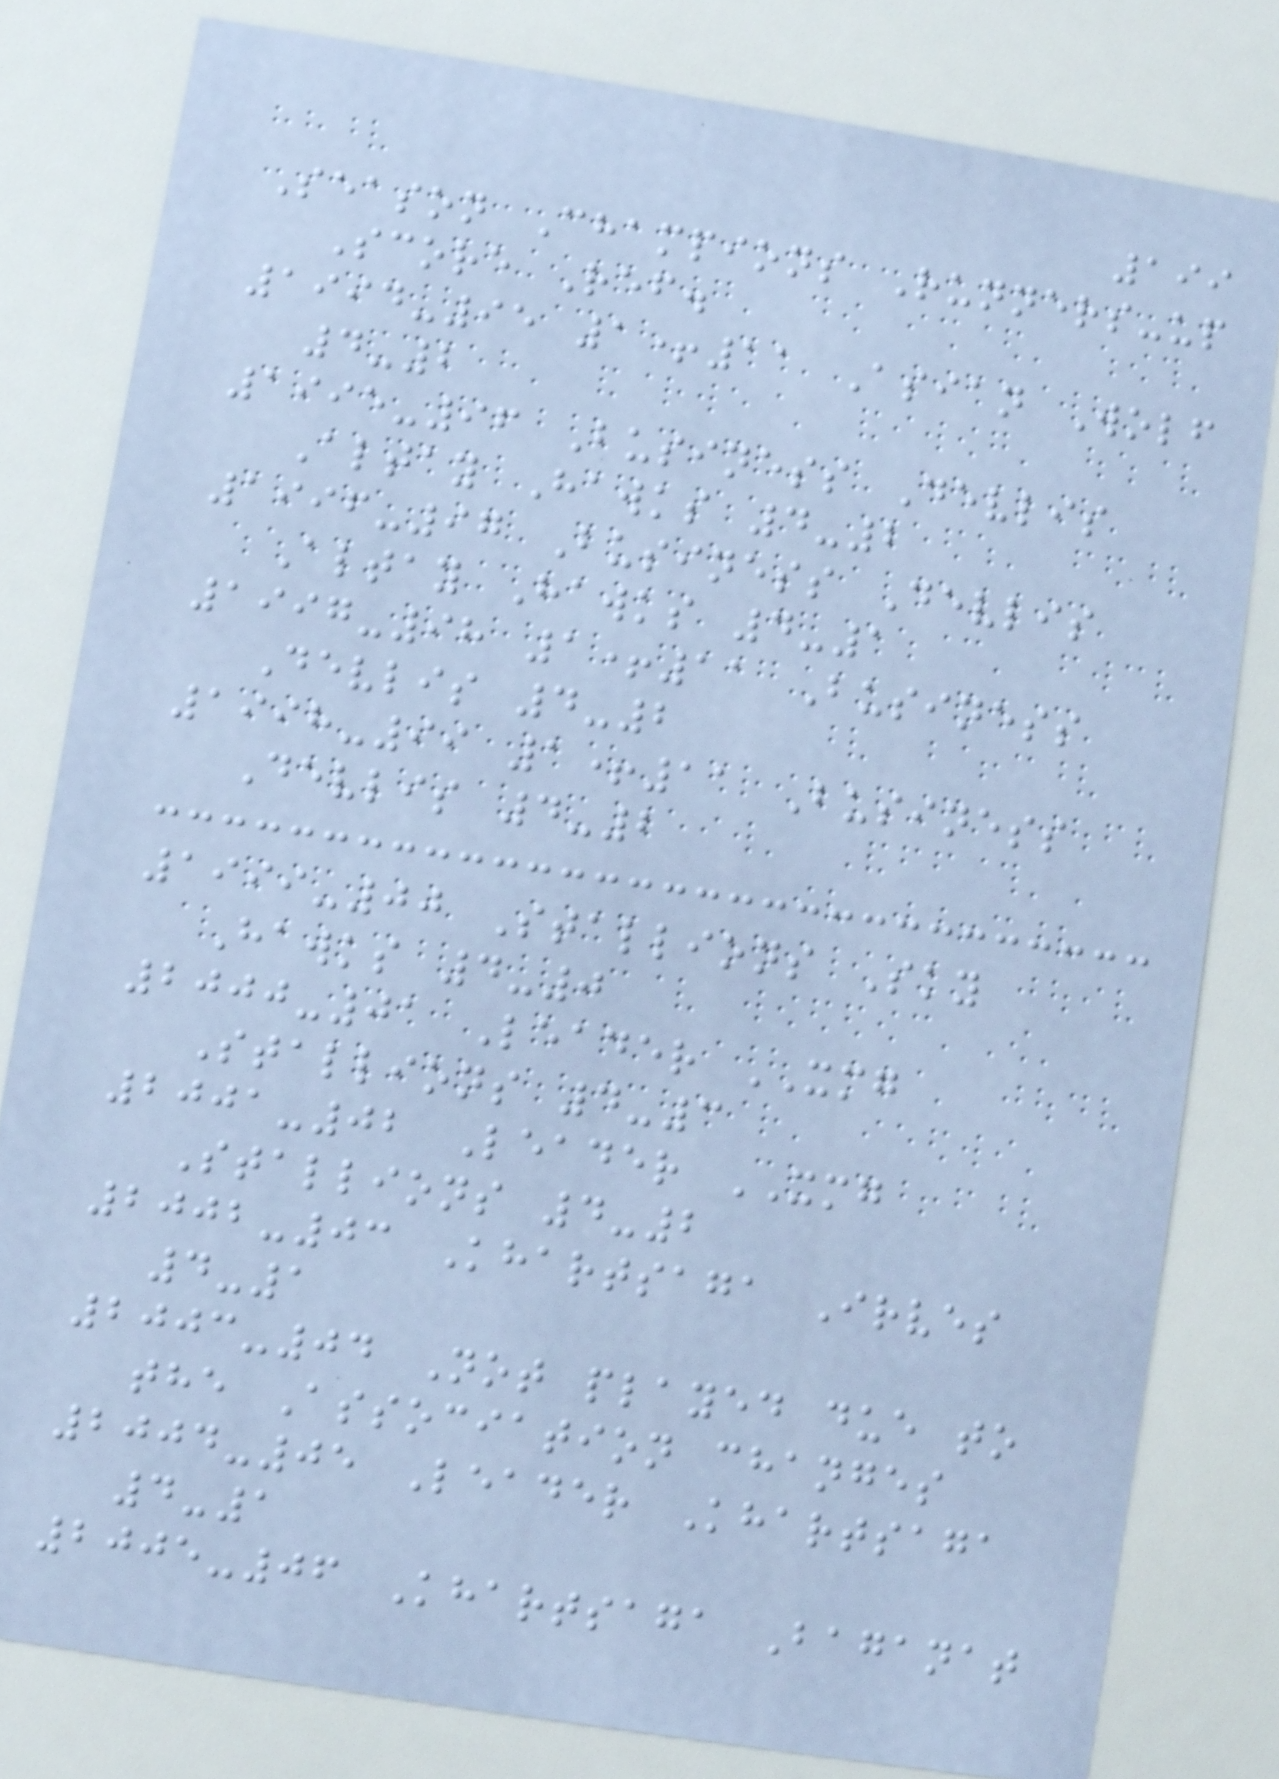199
Season Champions Runners-up
Score Ref.
1994-95 1+11 Asian Wolf
4-2
1995-96 Business Devlis
Altay Hawks 4-2
1996-97 Business Devlis
Altay Hawks 4-1
1997-98 1+11 Business
Devlis 4-2
1998-99 1+11 Business
Devlis 4-2
1999-00 Stallions Sky
Hawks 4-0
2000-01 Leader XMG
Stallions 4-3
2001-02 Leader XMG
Stallions 4-2
2002-03 Khartsaga Irves
4-1
2003-04 Not played due to
the Association changes
2004-05 Leader Khartsaga
4-1
2005-06 Khartsaga Baganat
